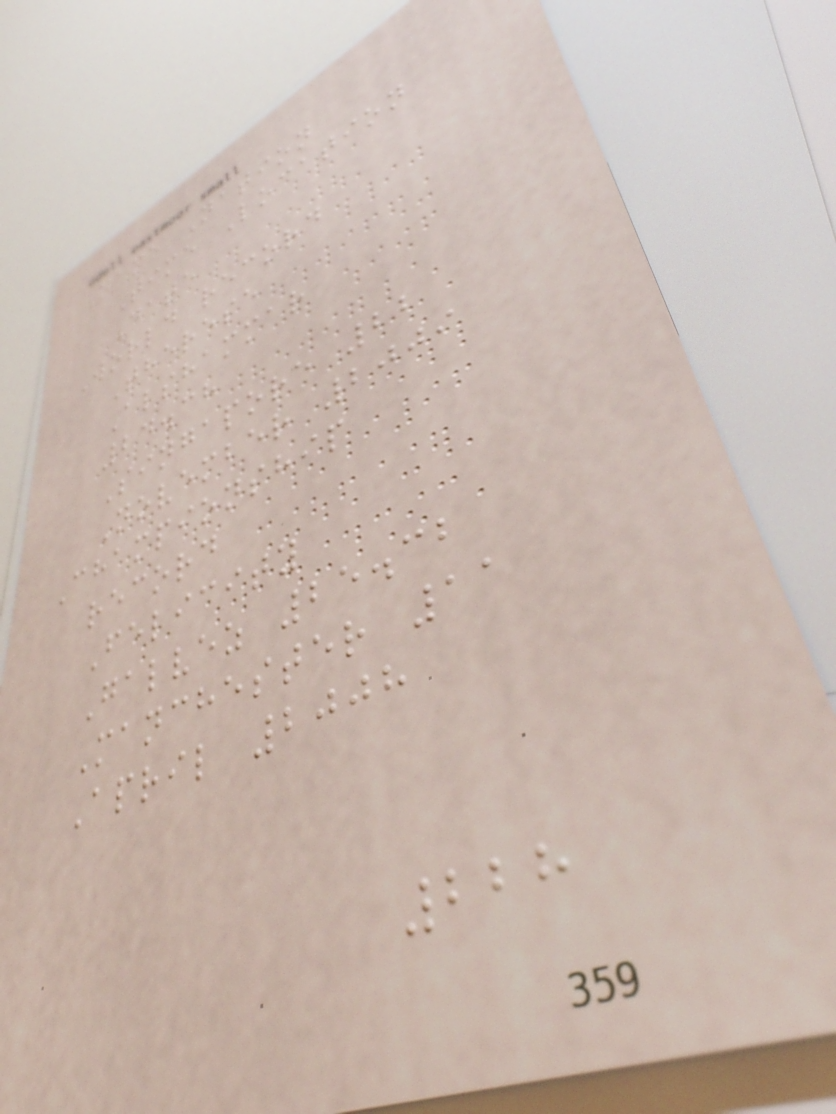Name Nation
Time Location
Date
World record
Therese
Alshammar
24.38
Singapore 22
November 2009
Championship
record
Felicity
Galvez 25.32
Manchester 11
April 2008
228
